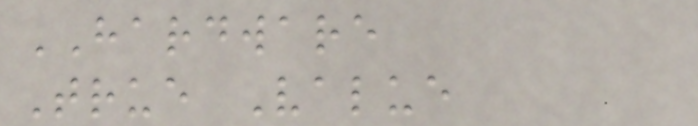HARDWARE
True Value
